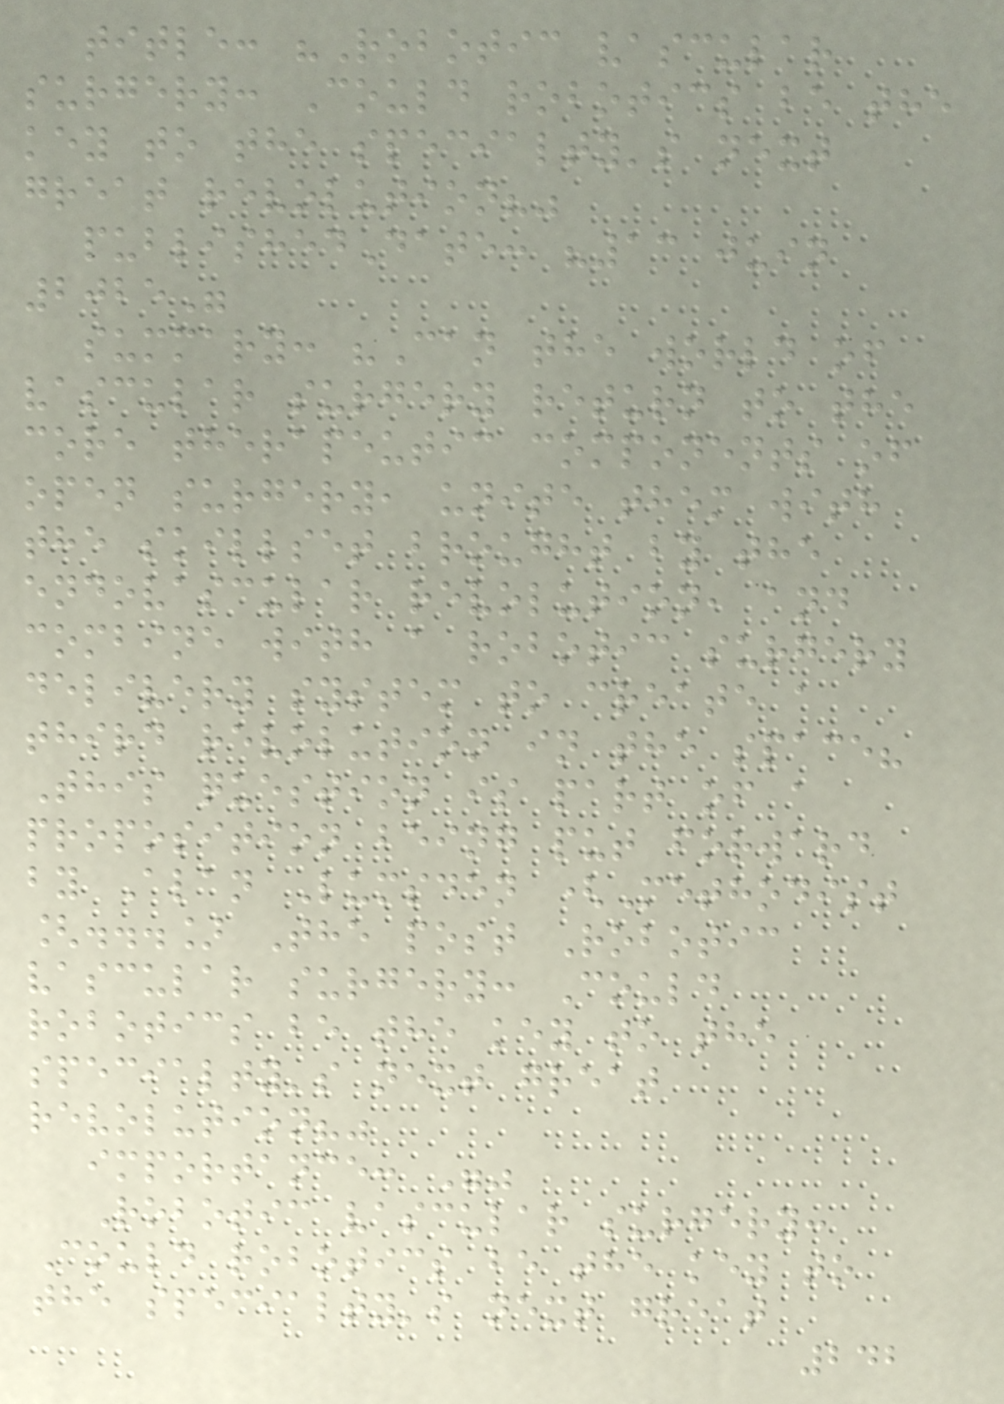title: "Robotic vascular
surgery: Could robotics be the
key to the specialty's next
great revolution?"
publishedDate: "13 juin
2025"
summary: "Can the world of
vascular surgery return to the
core therapeutic components of
open surgery, unite them with
the skillset brought by the
endovascular revolution, and
combine with a robotic surgery
delivery system to create a
third revolution in the space?
This question is part of a
proposition being put forward
by Alan Lumsden (Methodist
[...] The post Robotic
vascular surgery: Could
robotics be the key to the
specialty's next great
revolution?"
importance: ""
Robotic vascular surgery:
Could robotics be the key to
the specialty's next great
242
